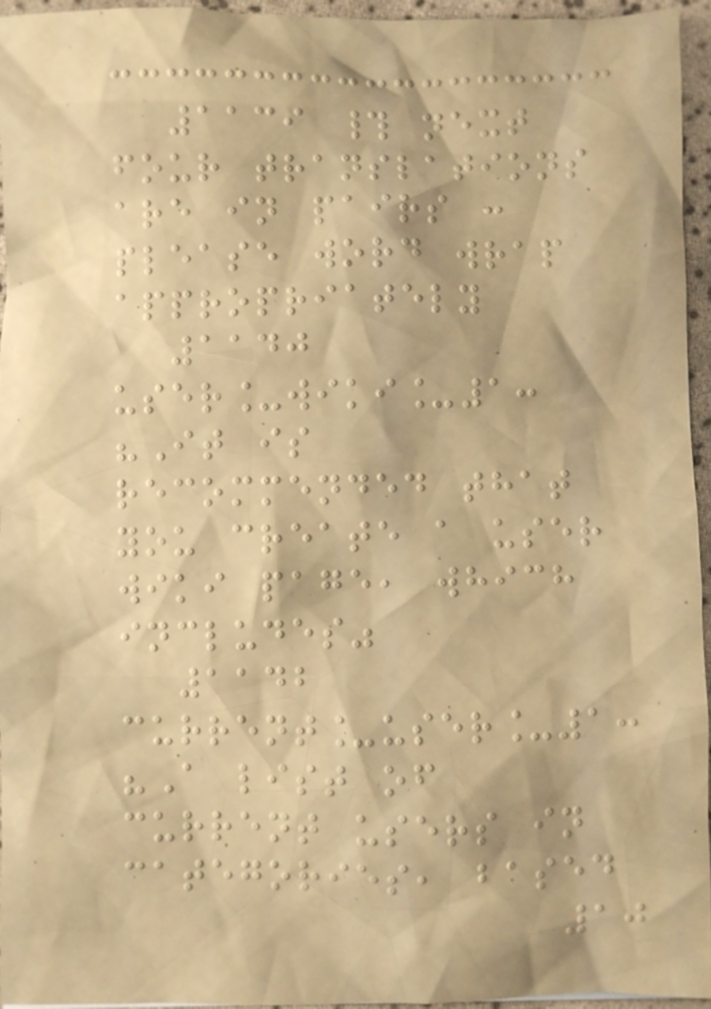1139 # next
four translations
are in pairs :
please word wrap
appropriately
1140
user_wiki_1:
"It is
recommended that
you create a user
wiki page, which
includes"
1142
current_user_1:
"A list of
current users in
categories, based
10
